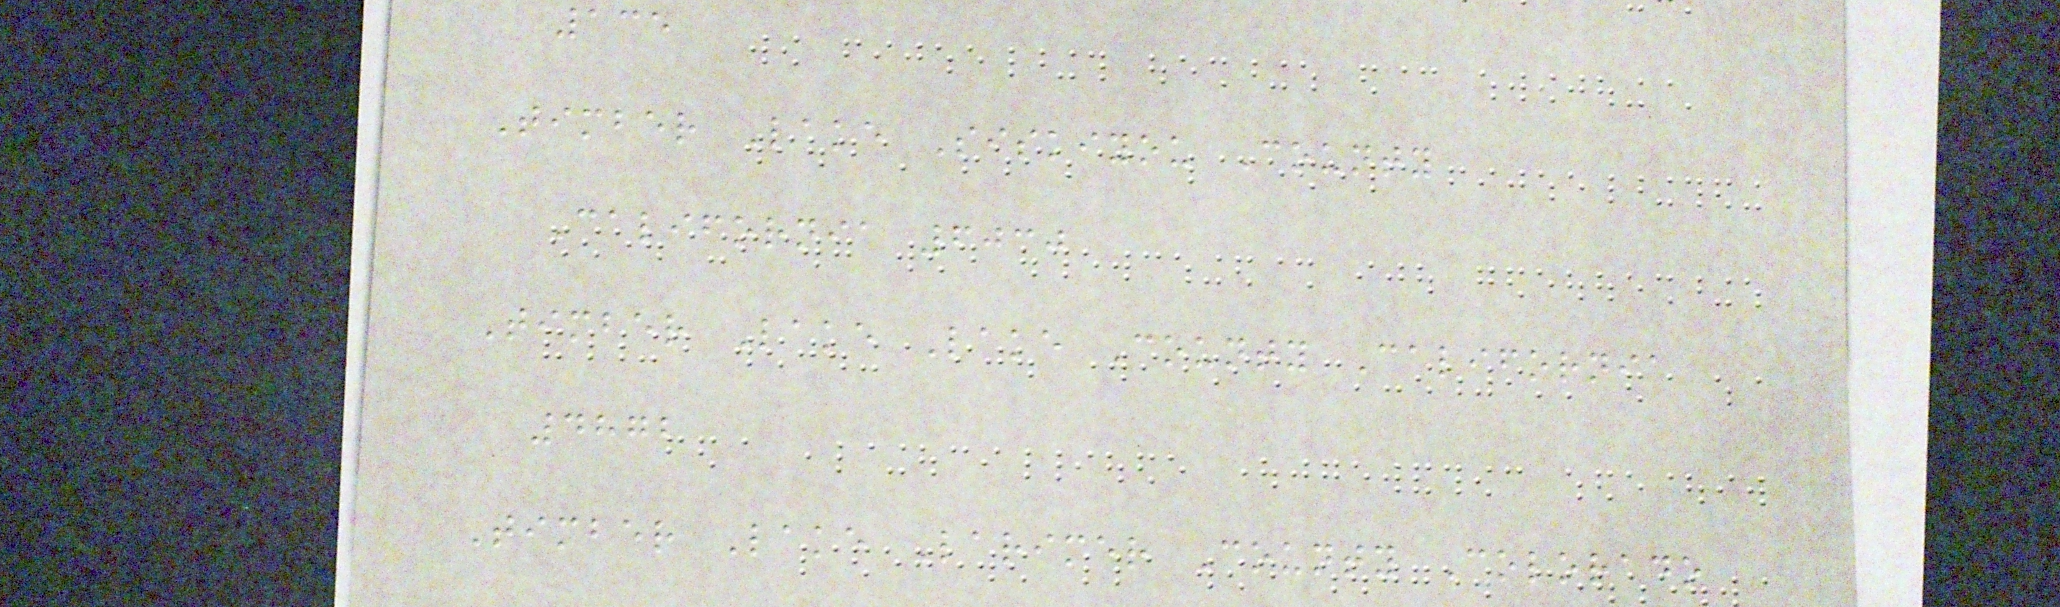135
Timber Lake Siskiyou County
California 6030
Timber Lake Lake County California
4872
Timber Lake Larimer County Colorado
